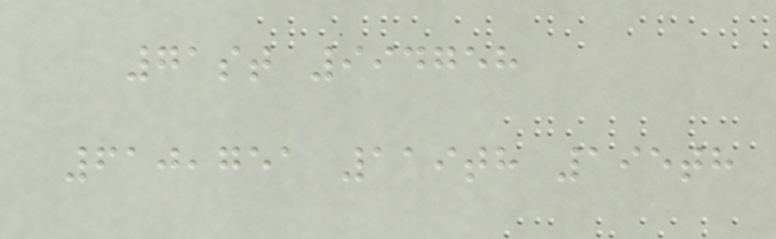71st 994758
610,751 119th 195th
